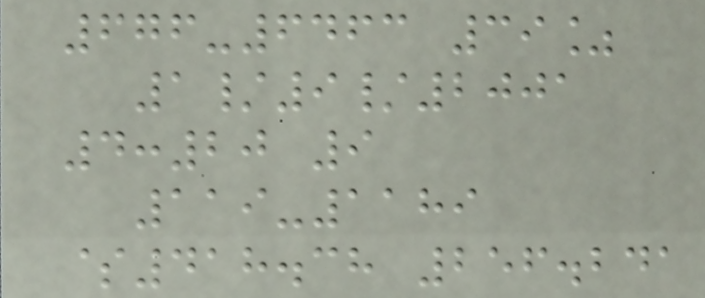676-6463 39%
1/9/2001
4:20 9
119-1189
$418.38 256.241
